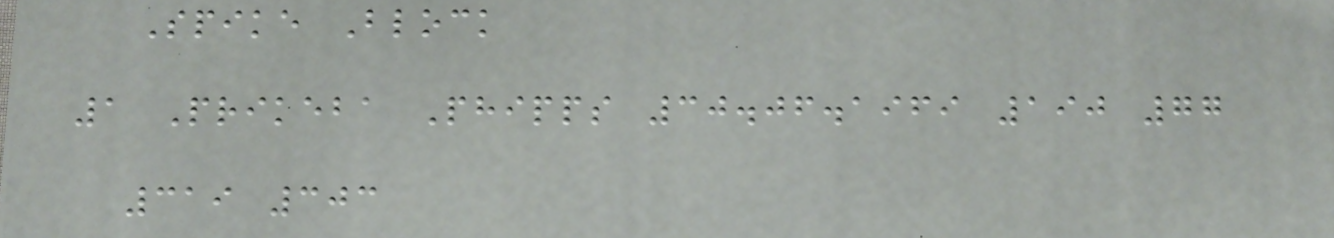Spike Block
1 Prikeba Phipps 30.06.1969 190 77
319 303
